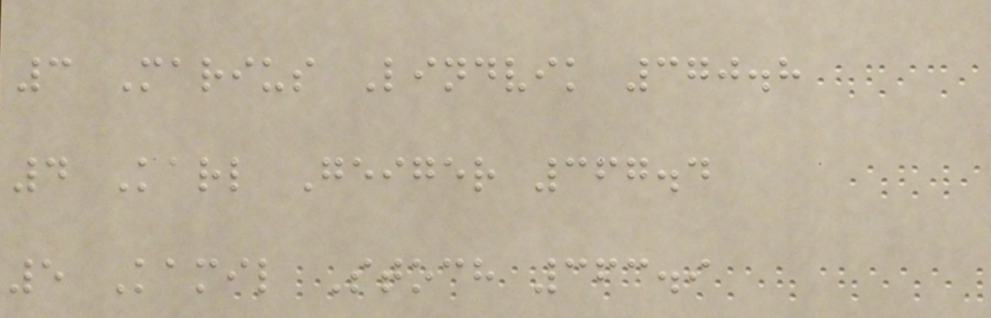3 Marius Lindvik 370.8
4 Karl Geiger 367.4
5 Kamil Stoch 363.9
